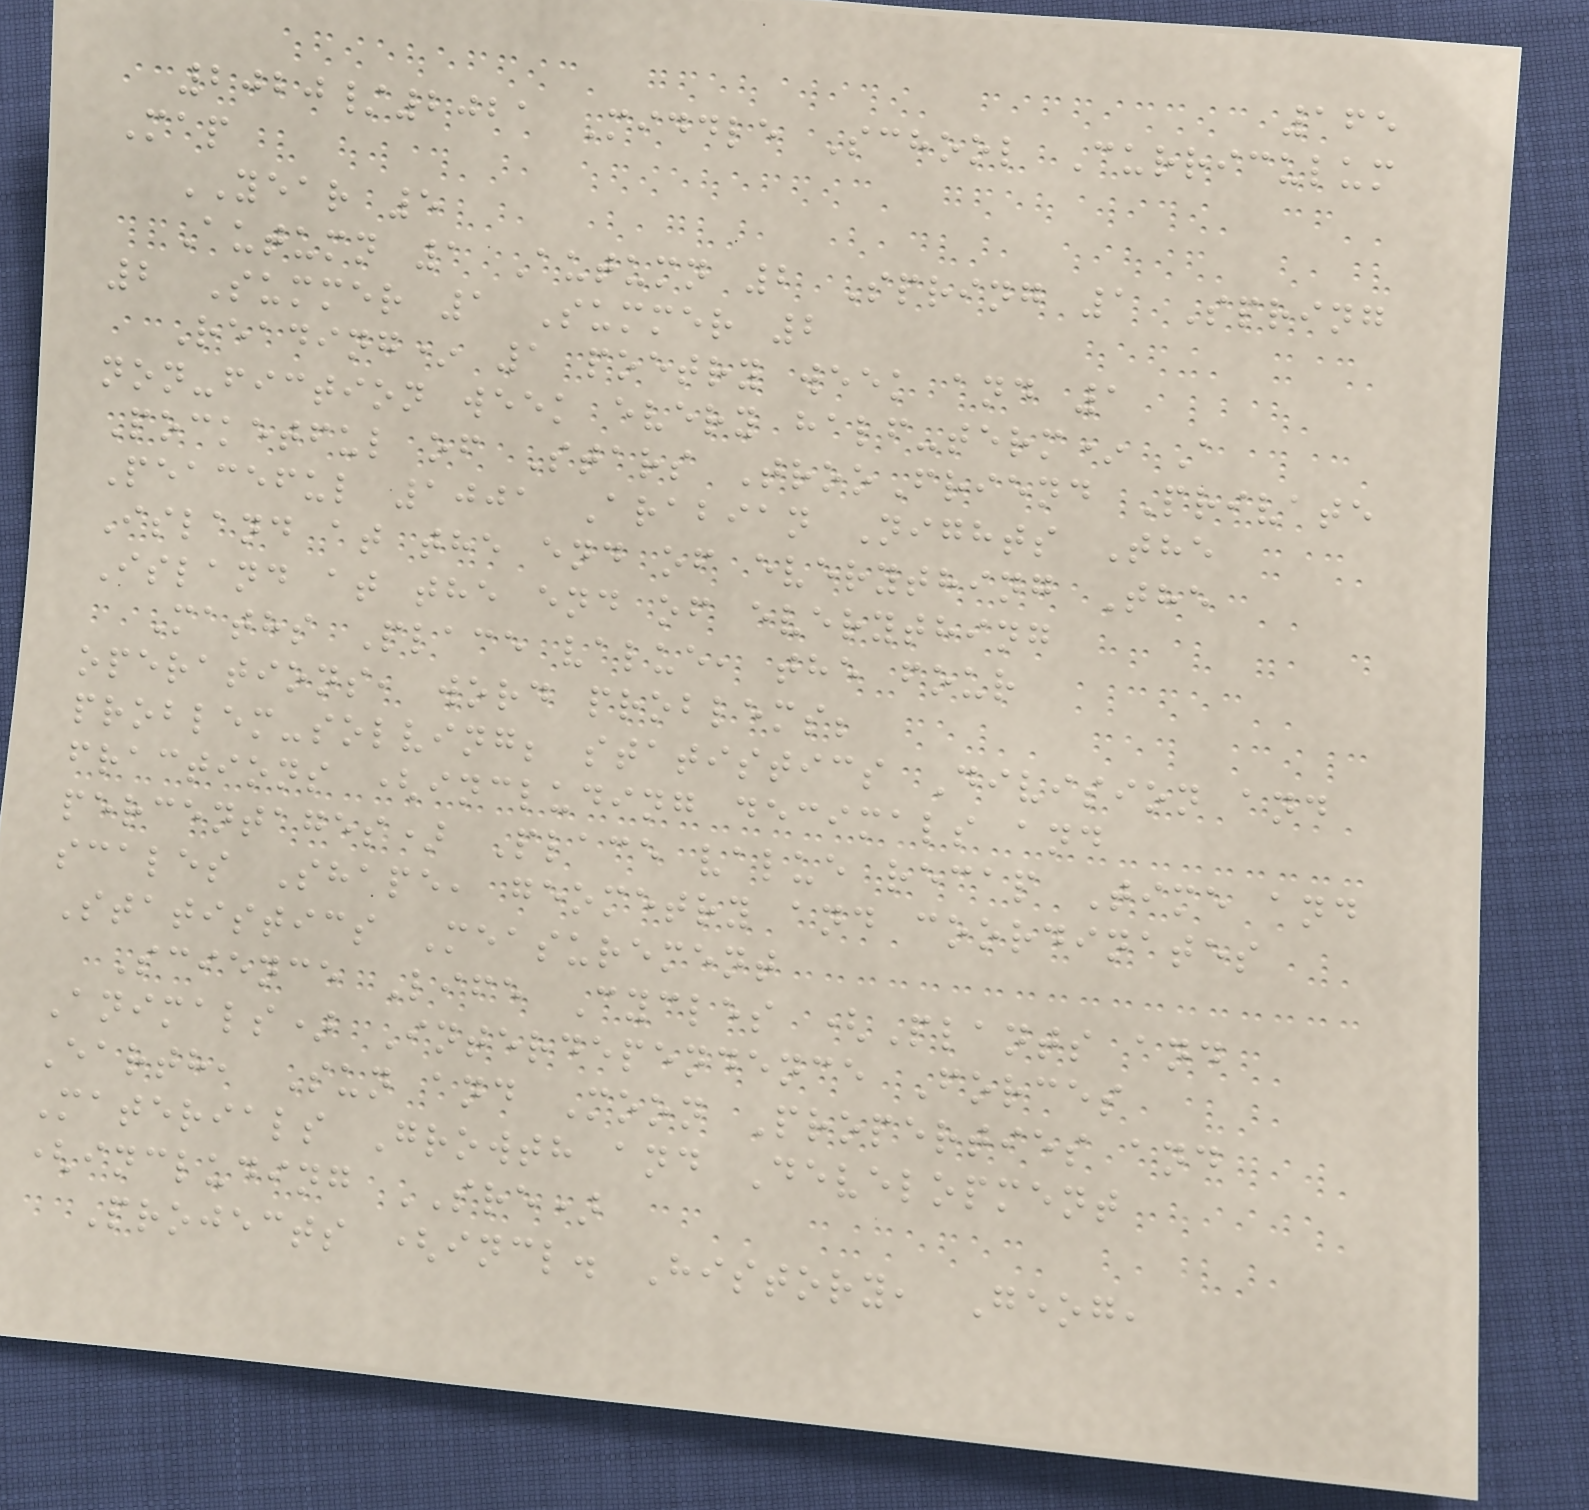165
2020/2021 Middle School Curriculum
Map
YEAR 5
Autumn 1 Autumn 2 Spring 1 Spring
2 Summer 1 Summer 2
Reading* 1 poetry week and 1
non-fiction week every half-term* A
Pocketful of Stars TrooFriend Private
Peaceful 1001 Arabian Nights The
Island at the end of everything The
Island at the end of everything
Maths Place value, the four
operations, word problems;
problem-solving; statistics Division and
fractions (including decimals and
percentages) Place value recap Time and
scales Shape, geometry and coordinates
Statistics Measurement
Science Life Cycles (Plants and
Animals) Interdependence Forces
Earth, Sun and Moon Properties and
Materials Growth and Development
(including SRE)
Projects (incl. History, Geog,
